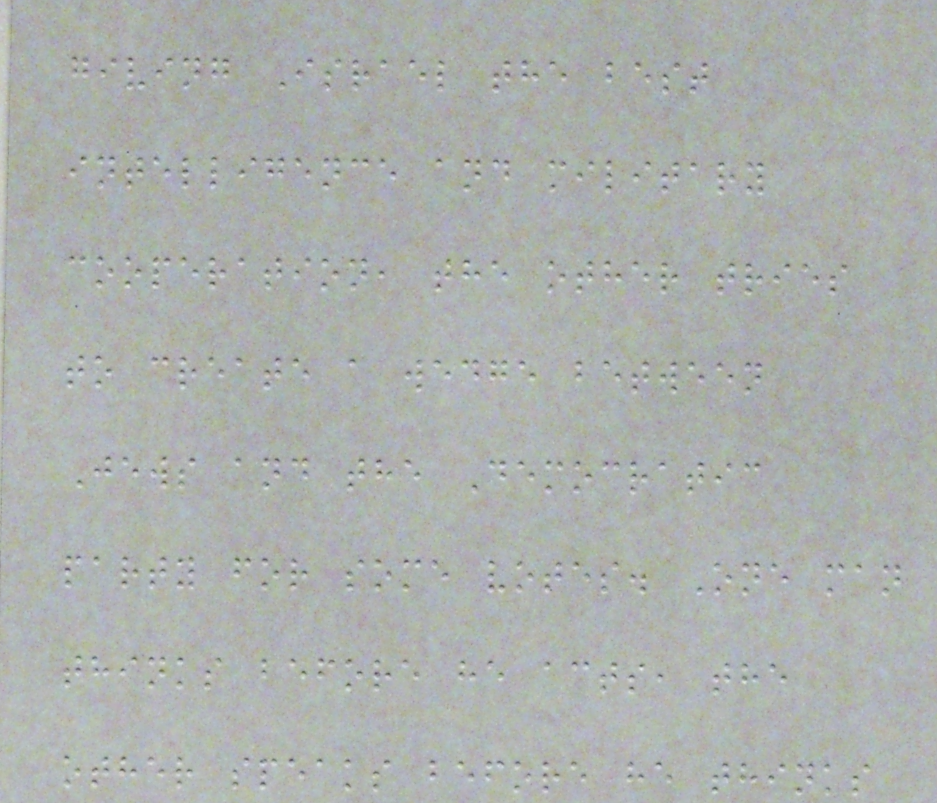giving Israel the best
intelligence and military
cooperation, the other tries
to create a wedge between
Jews and the Democratic
party for some votes. One man
thinks before he acts, the
other speaks before he thinks
